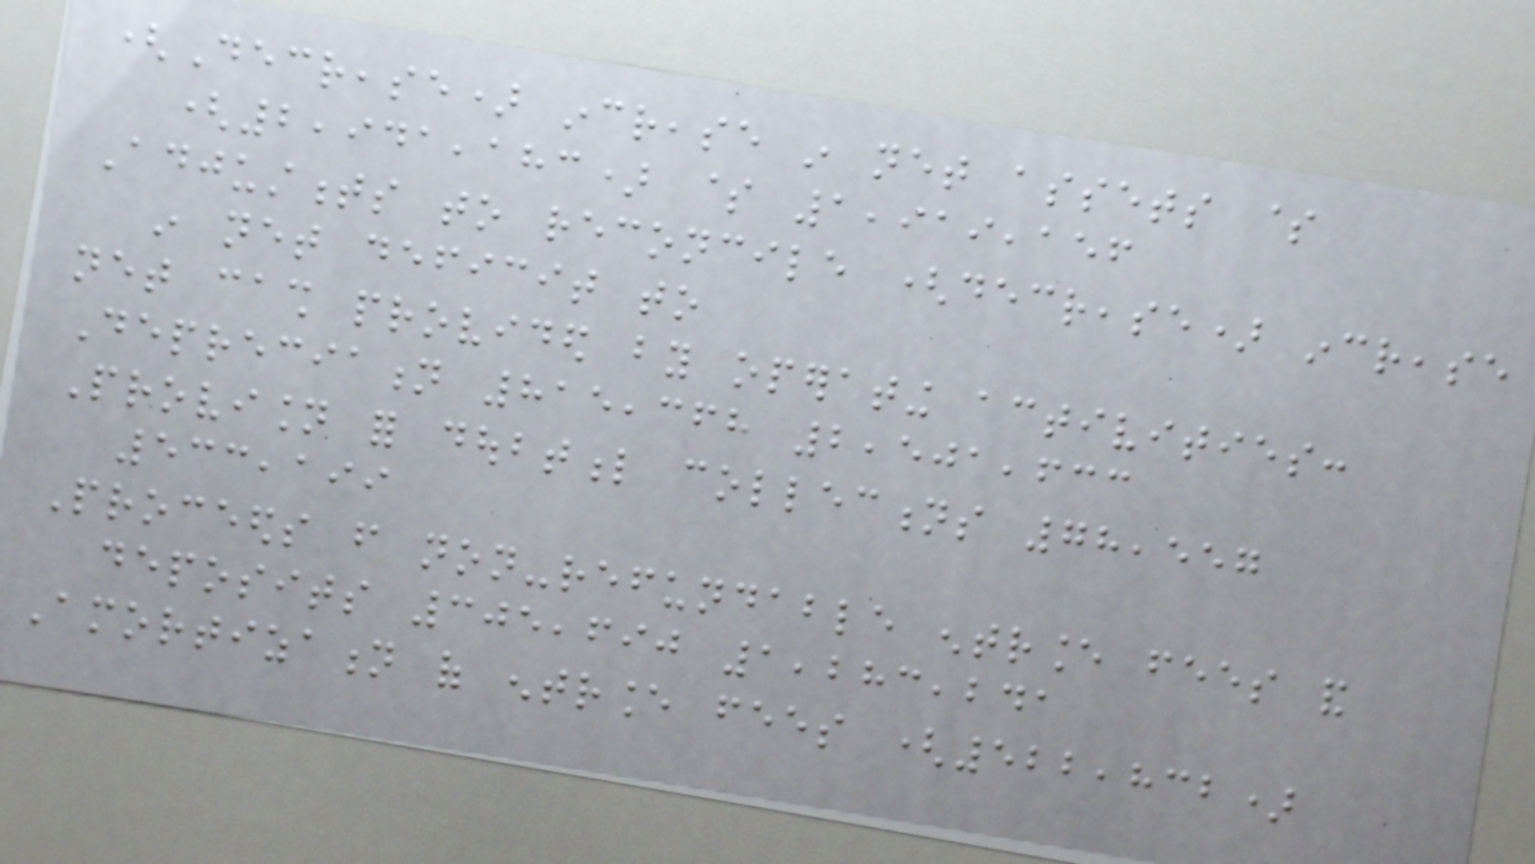(Decrease) increase in net assets $
(2,941,183) $ 1,919,156
Adjustments to reconcile (decrease) increase
in net deficit to
net cash provided by operating activities:
Depreciation 815,368 2,501,633
Provision for doubtful collections 78,557
533,199
Proceeds from non-refundable entrance fees and
deposits 305,690 1,283,241
Amortization of entrance fees (522,832)
